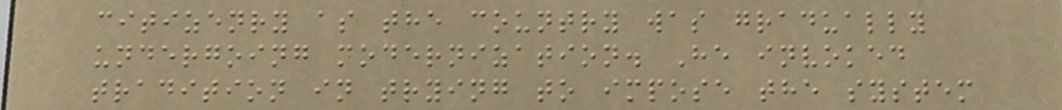citizenry as the country was gradually
undergoing modernization. He invoked
tradition in trying to impose the system
